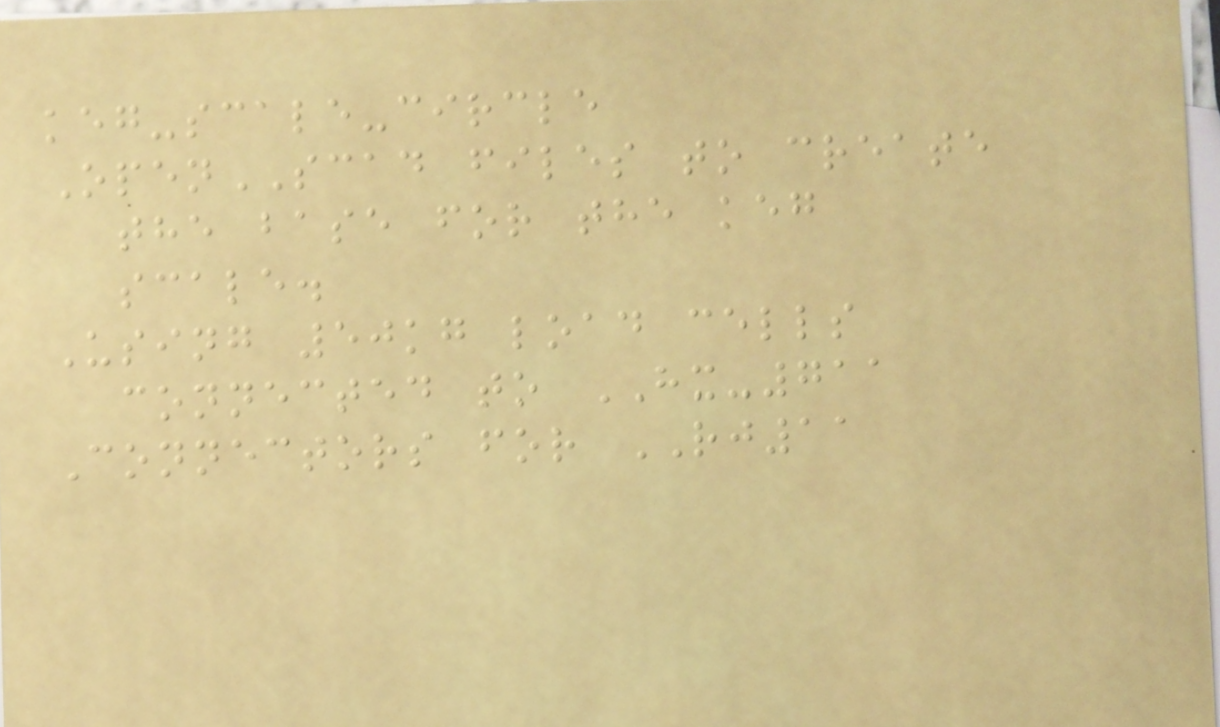keg-scale-circle
OpenSCAD files to create
the base for the keg
scale.
Using 50kg load cells
connected to HX-711
Connectors for RJ11
